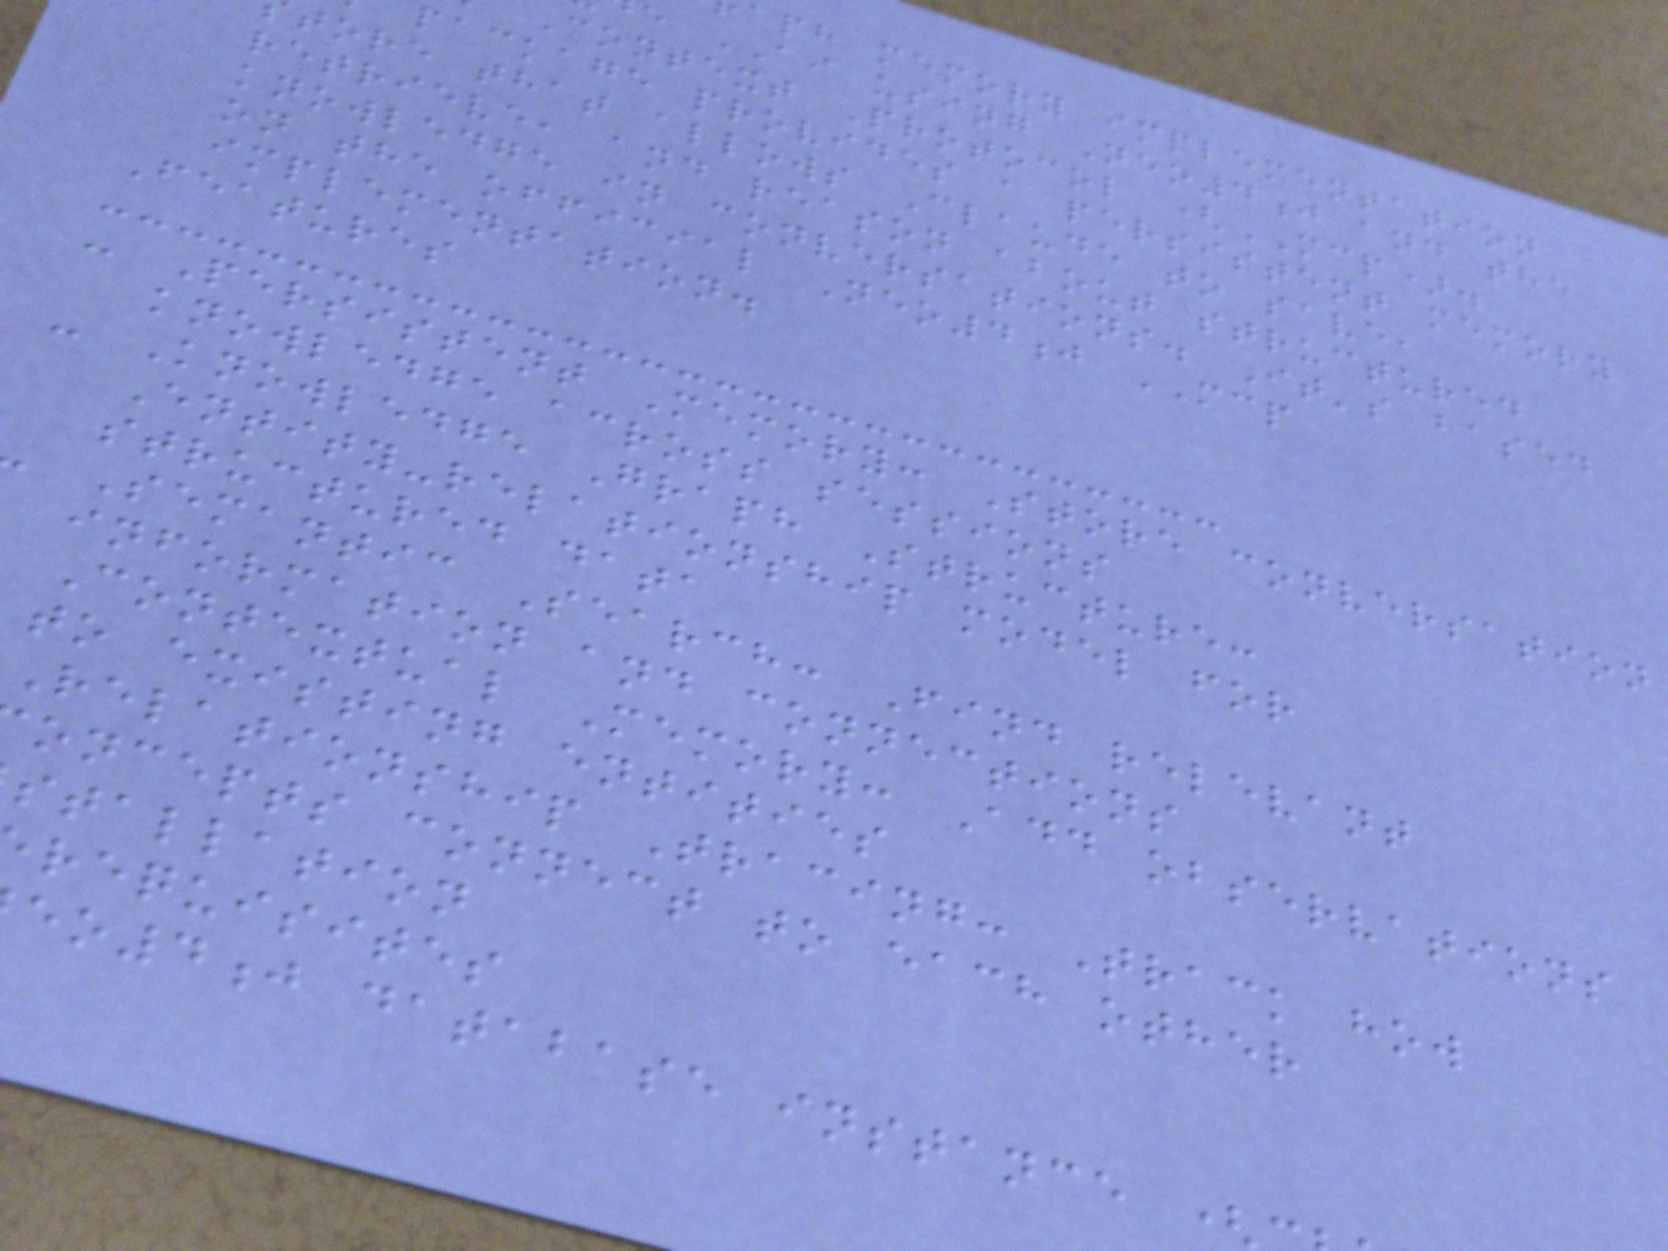aph memory implementation
e AI using Neo4j and the
Context Protocol (MCP).
package provides a persistent memory
tore that allows Claude to save,
retrieve, and reason about structured
knowledge in conversations. It's based
on the official Neo4j MCP
implementation.
Features
- Persistent Memory: Store conversation
knowledge across sessions
- Knowledge Graph Structure:
Entity-relationship model for
structured data
Semantic Search: Find relevant
information and connections
Contextual Memory: Add observations
to existing entities
Relationship Tracing: Track how
oncepts connect to each other
stallation
requisites
eo4j database instance (
